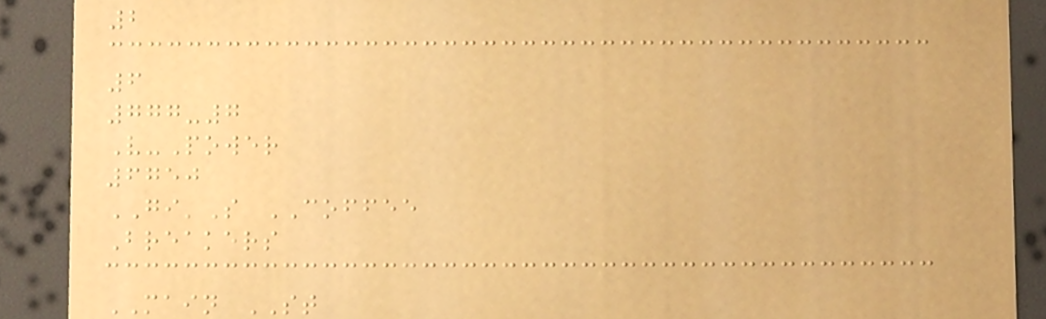2
6
777-7
V-Power
6750
GI'S COFFEE
Breakers
MAIN ST
